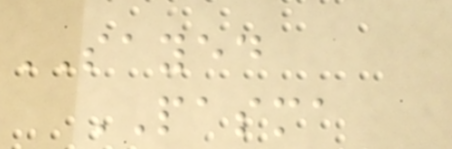SAYED
PASMA
